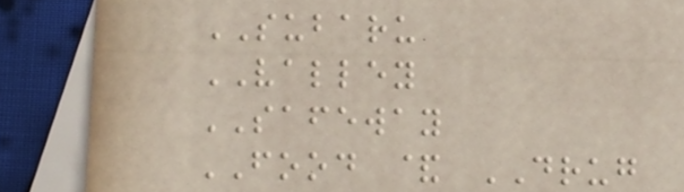SUBARU
VALLEY
SAFEWAY
FOOD & DRUG
